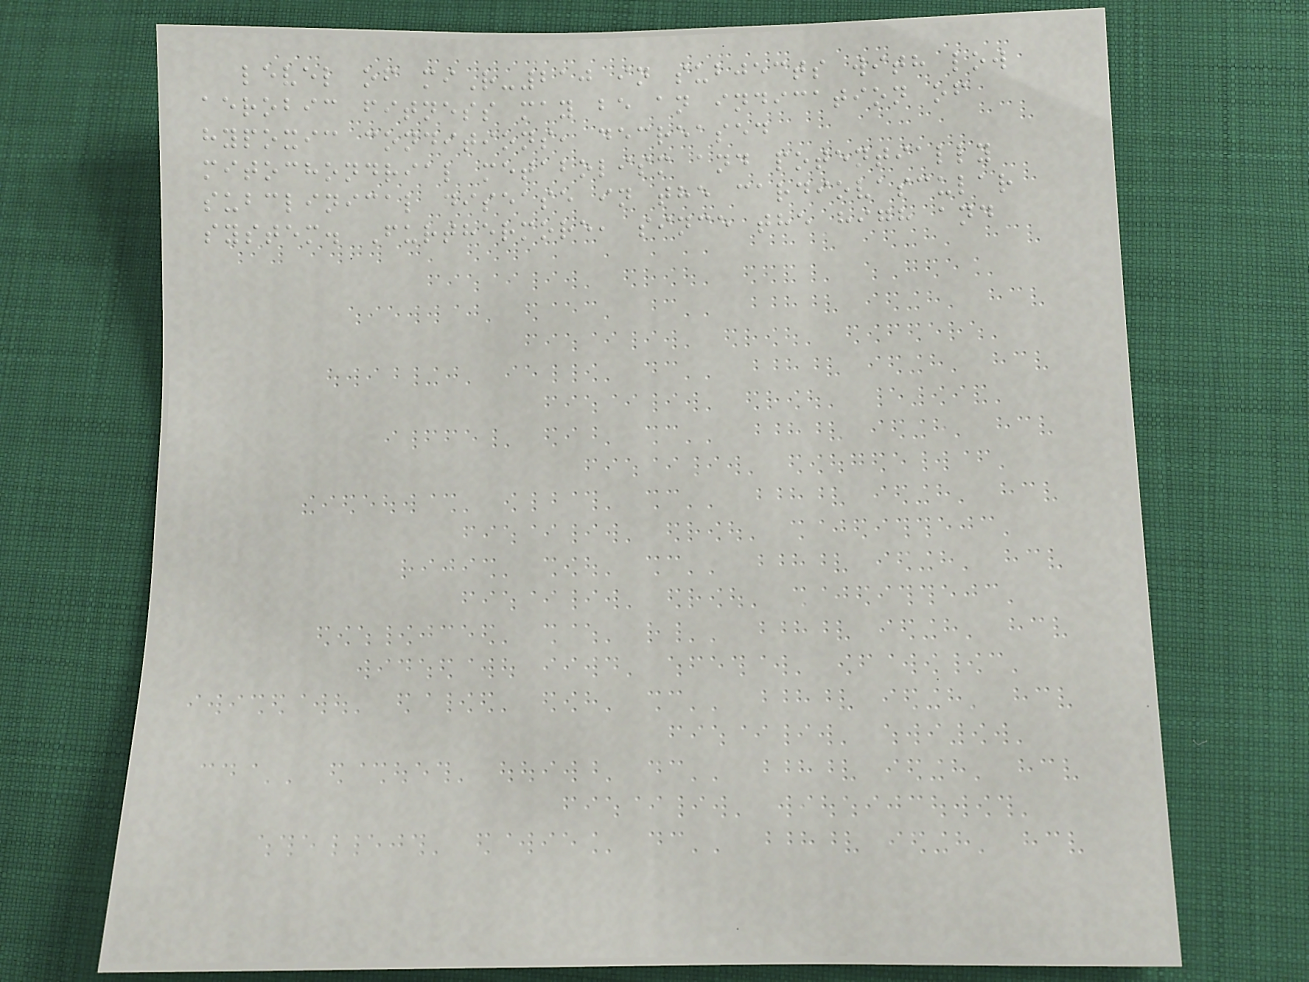level of miR-210 in subjects with low
aerobic fitness may be an indication of
hypoxic conditions, decreased
mitochondrial metabolism and potentially
subclinical disease in the cardiovascular
system. Furthermore, since the high and
